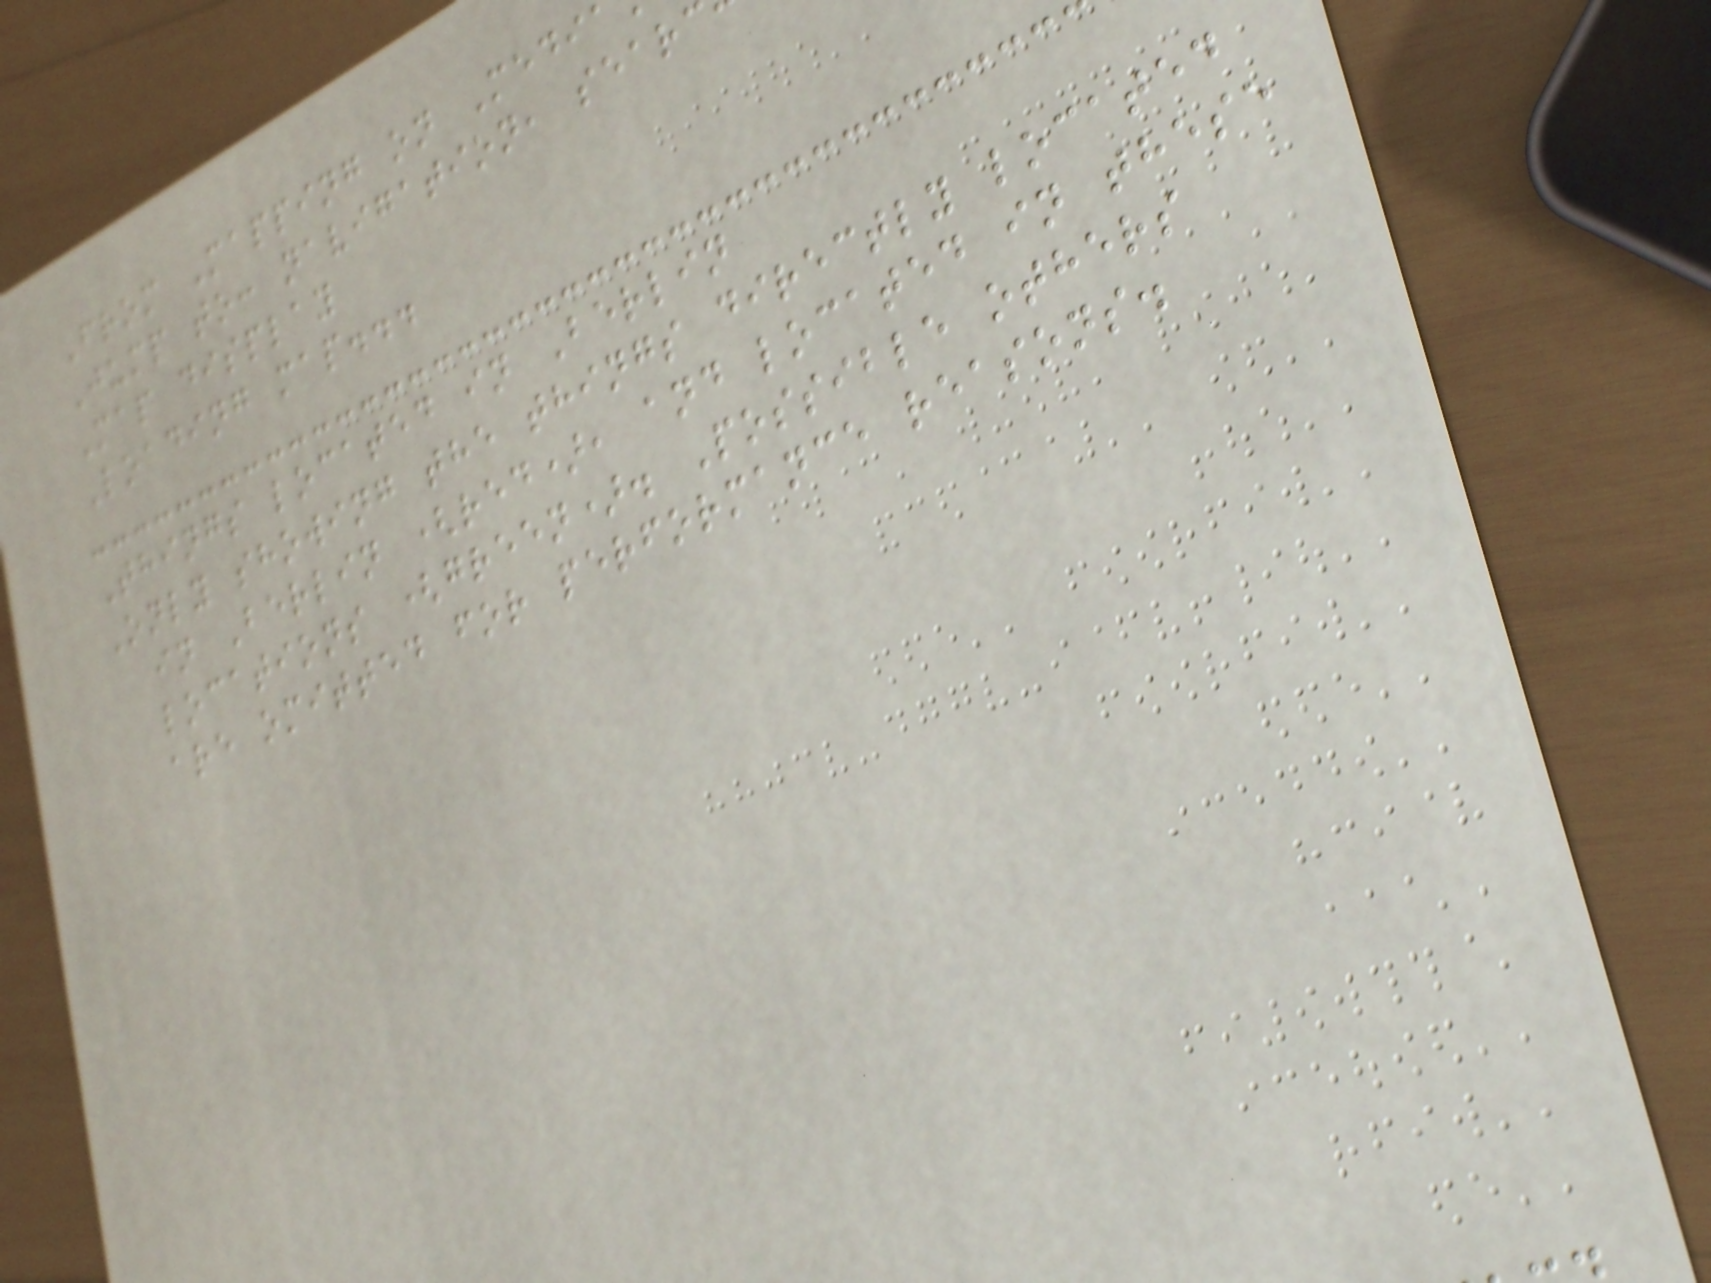From Mapping on Medi
Jump to: navigation, searc
Map display
Loading map...
Things located in Berlin
Only showing the things directly located
in Berlin (red), and located in these
locations (green). Possible others
are omitted for performance reasons.
